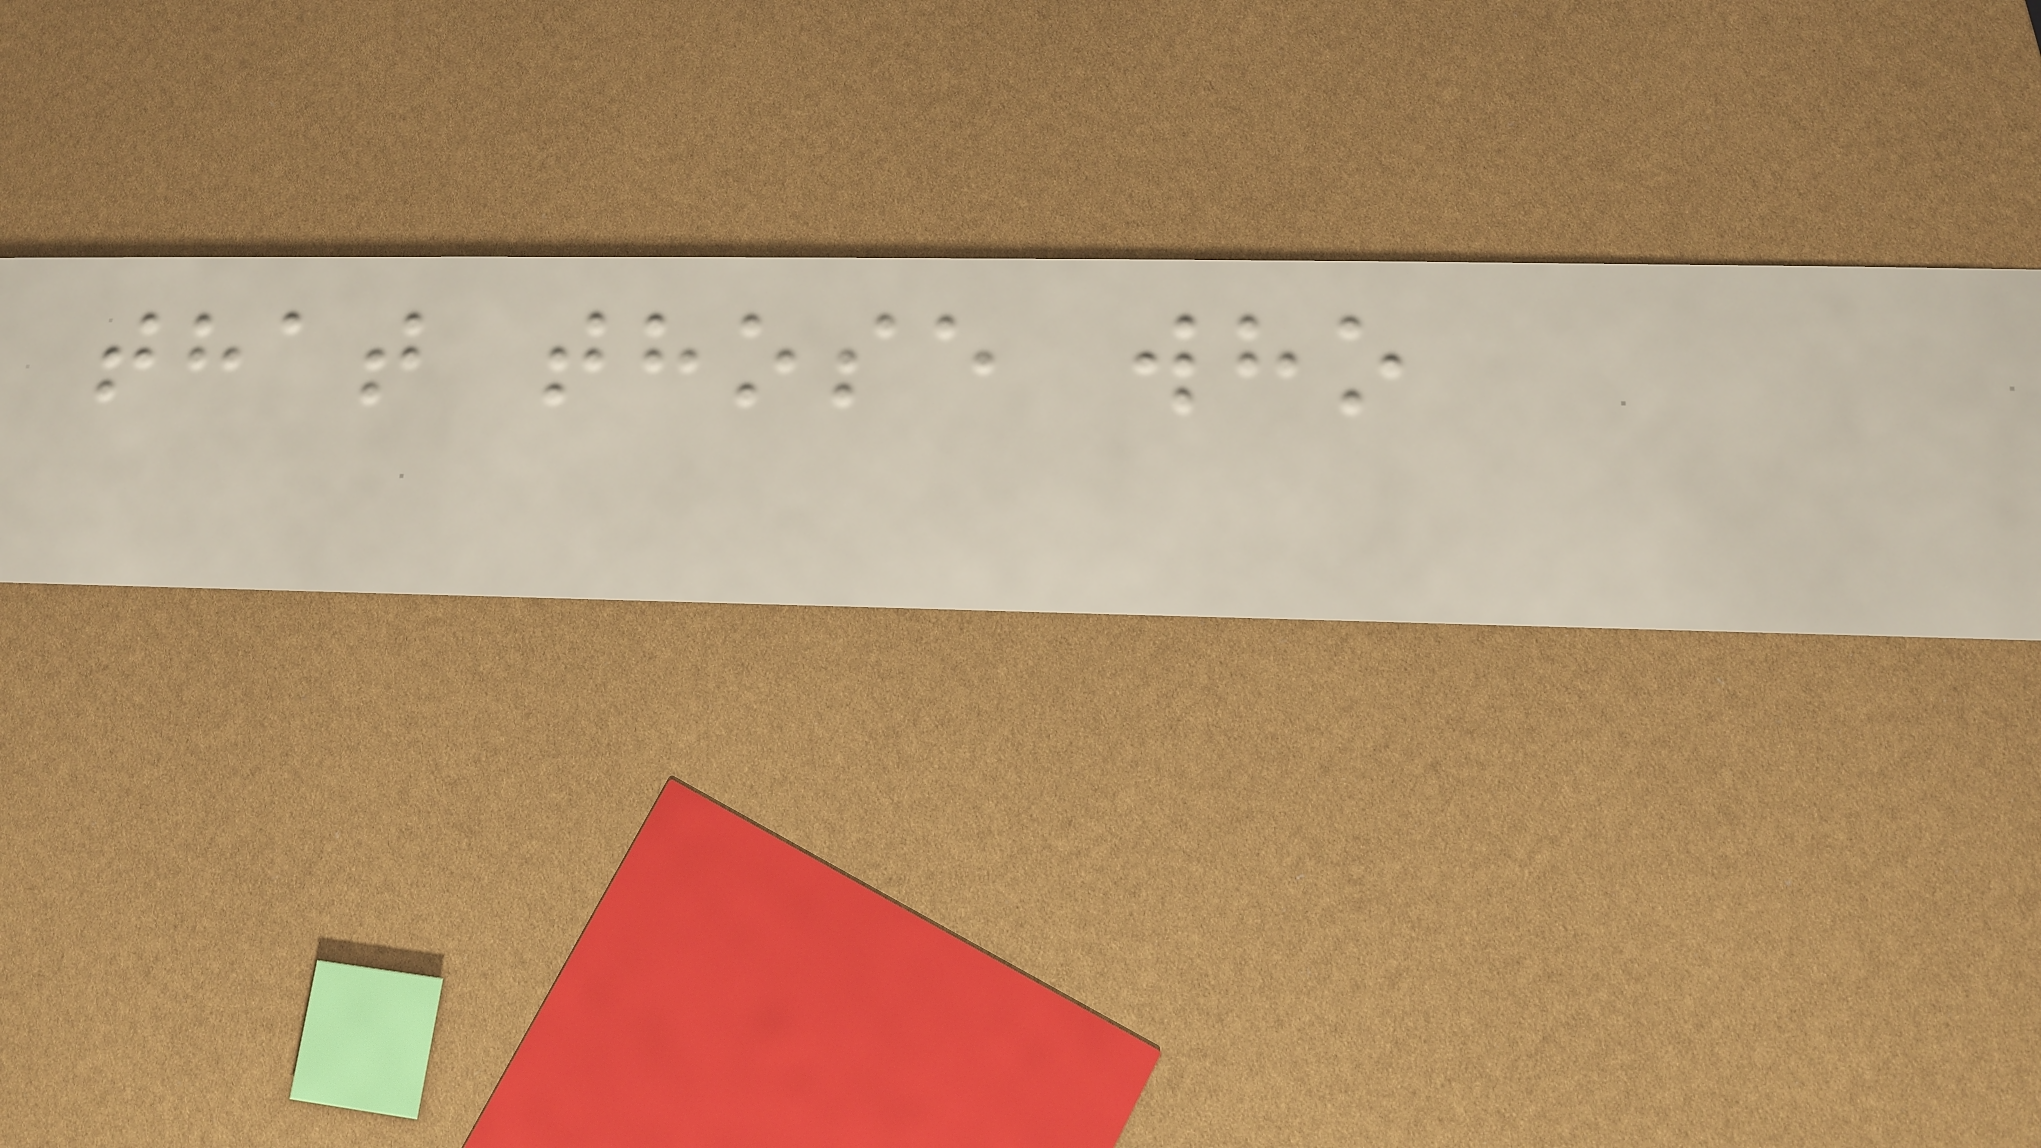that those who
